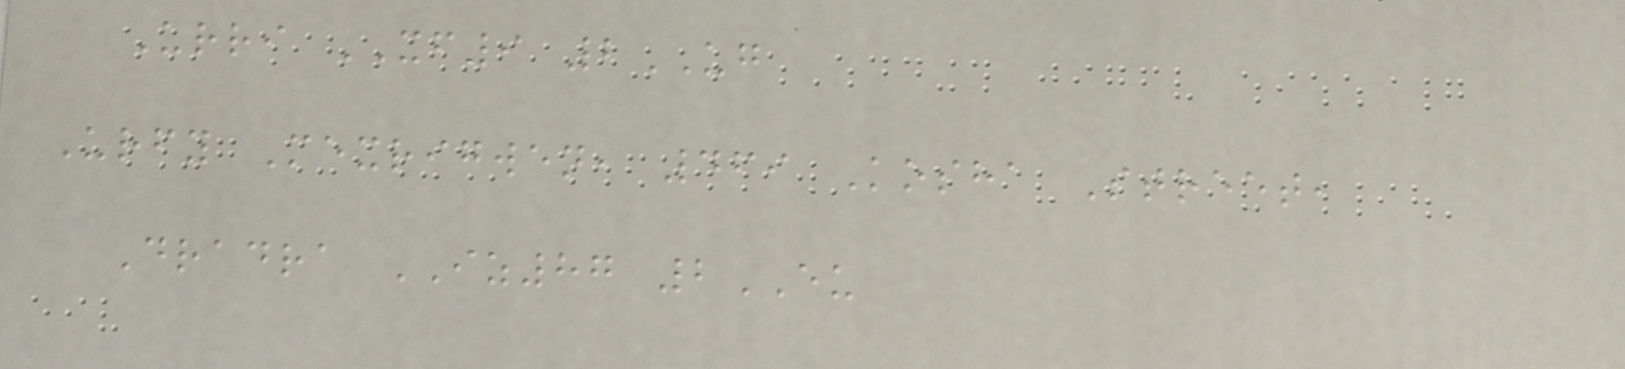Urri XF9 2UG
Urfy Mexrigwen, 469 Kosha Street,
Dradra IZ87 2EU
